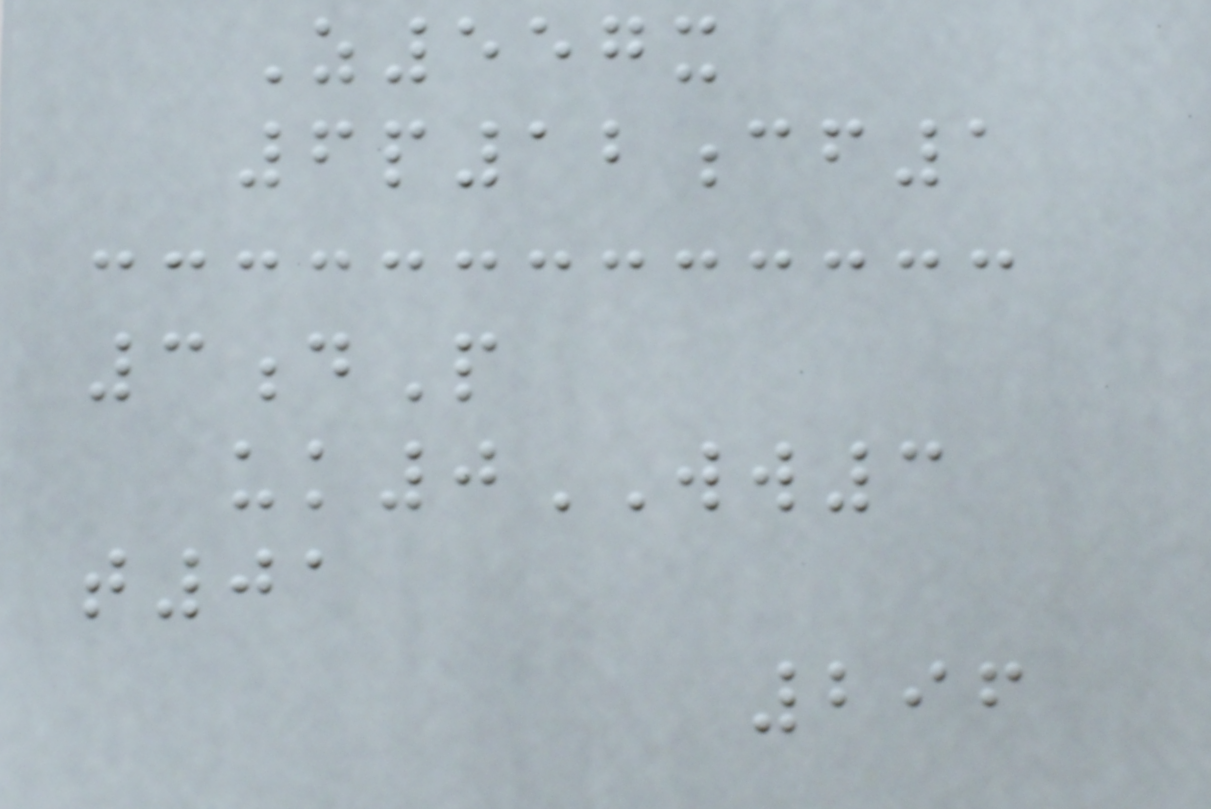Z557x
6p12cf1
3dP
uk0WW3
t01
296
